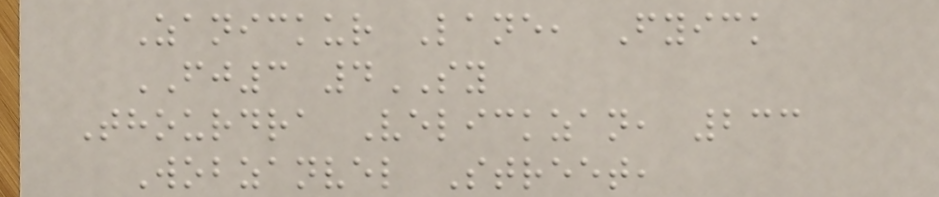Zanickur Lane, Fyick
FJ3 4SY
Thourdra Velickzan, 233
Wobzanvel Street,
